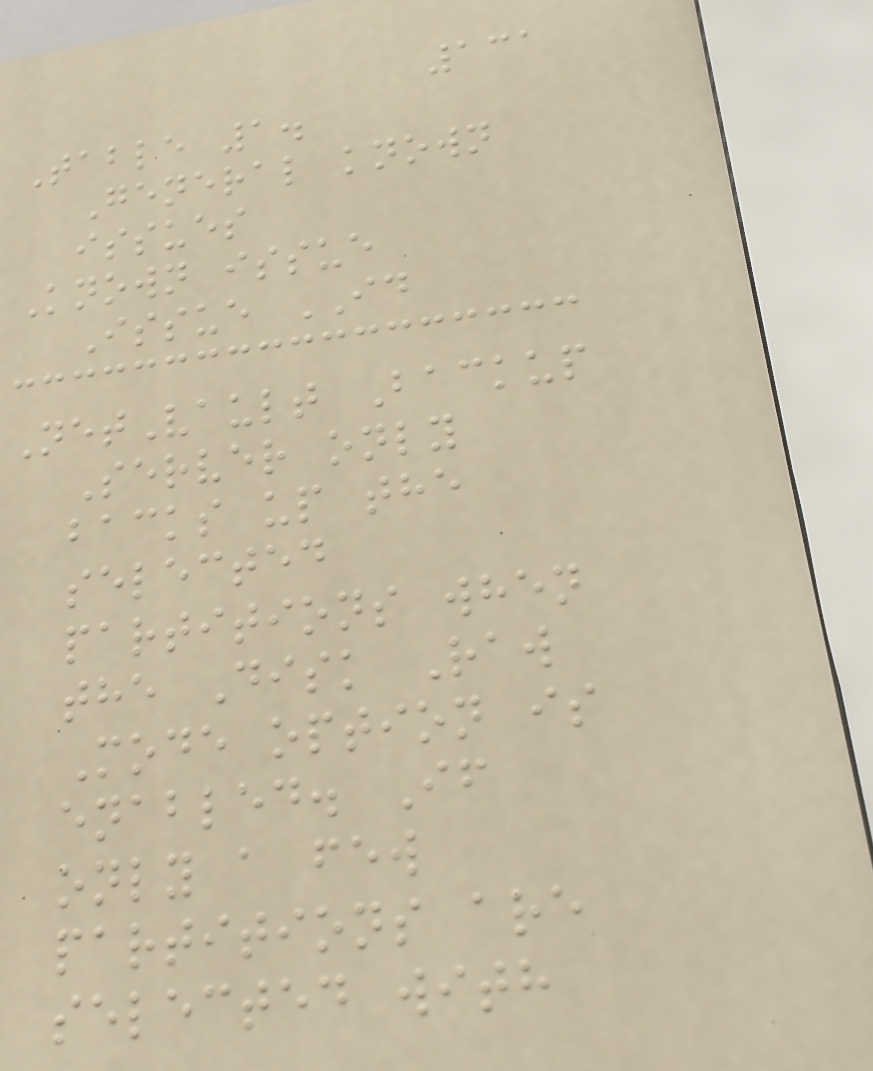131
Table 1.
General known
issues
Known issue
Issue ID
NetVault Backup
Server only
backs up the
selected
partitions when
the Disk Raw
Mode option is
enabled. If
only a few
partitions are
selected with
